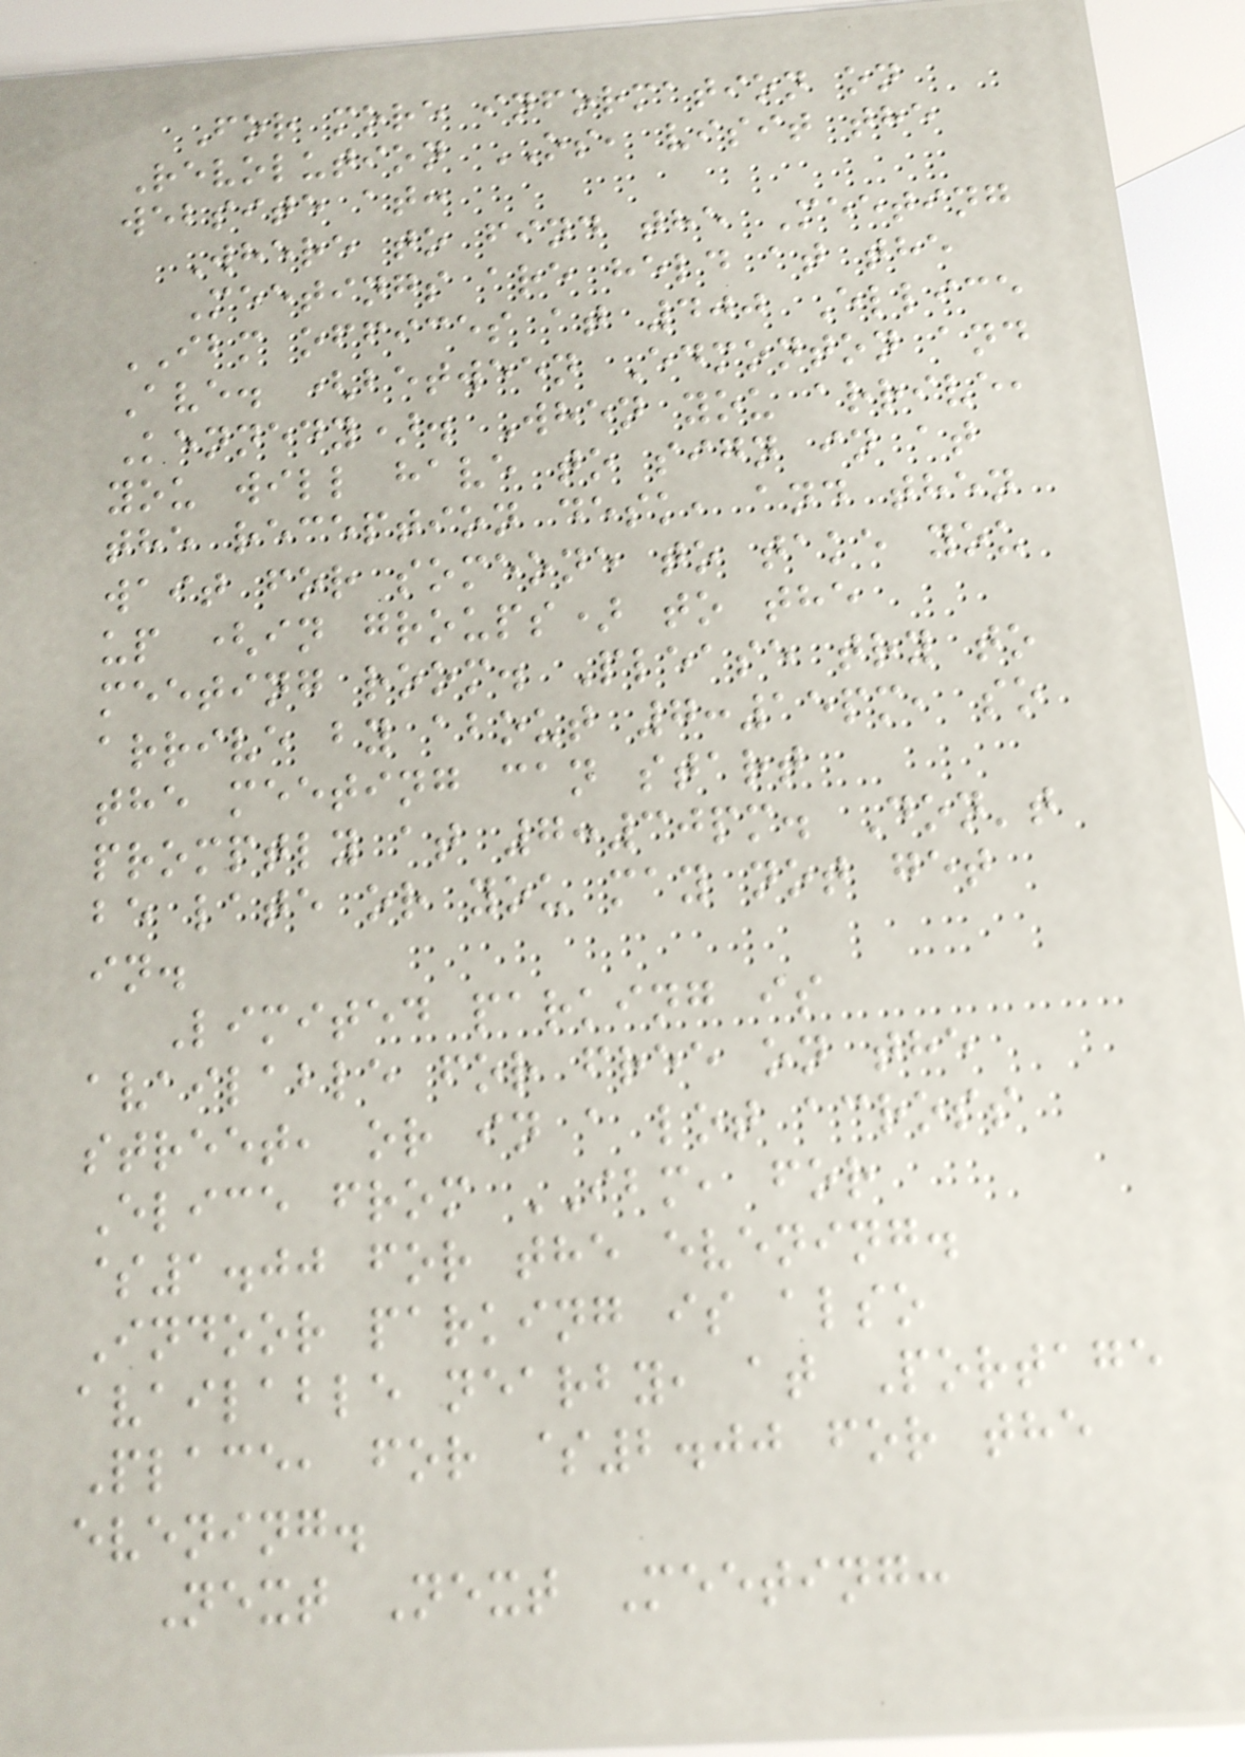For more information on
Revolution OS, visit the
website at:
Where to find the Meeting
Meetings are held at the
IBM offices at 400 Ellice
Ave. (between Edmonton and
Kennedy). When you arrive,
you will have to sign in at
the reception desk, and then
wait for someone to take you
up (in groups) to the
meeting room. Please try to
arrive by about 7:15pm, so
the meeting can start
promptly at 7:30pm. Don't
be late or you may not get
in.
Limited parking is
available for free on the
street, or in a lot across
Elice from IBM, for
$1.00 for the evening.
Indoor parking is also
available nearby, at Portage
Place, for $2.00 for the
evening.
Next Next Meeting:
